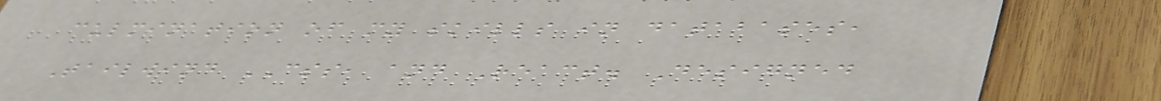culmination of my skills in databases,
Tailwind CSS, and React. Designed
